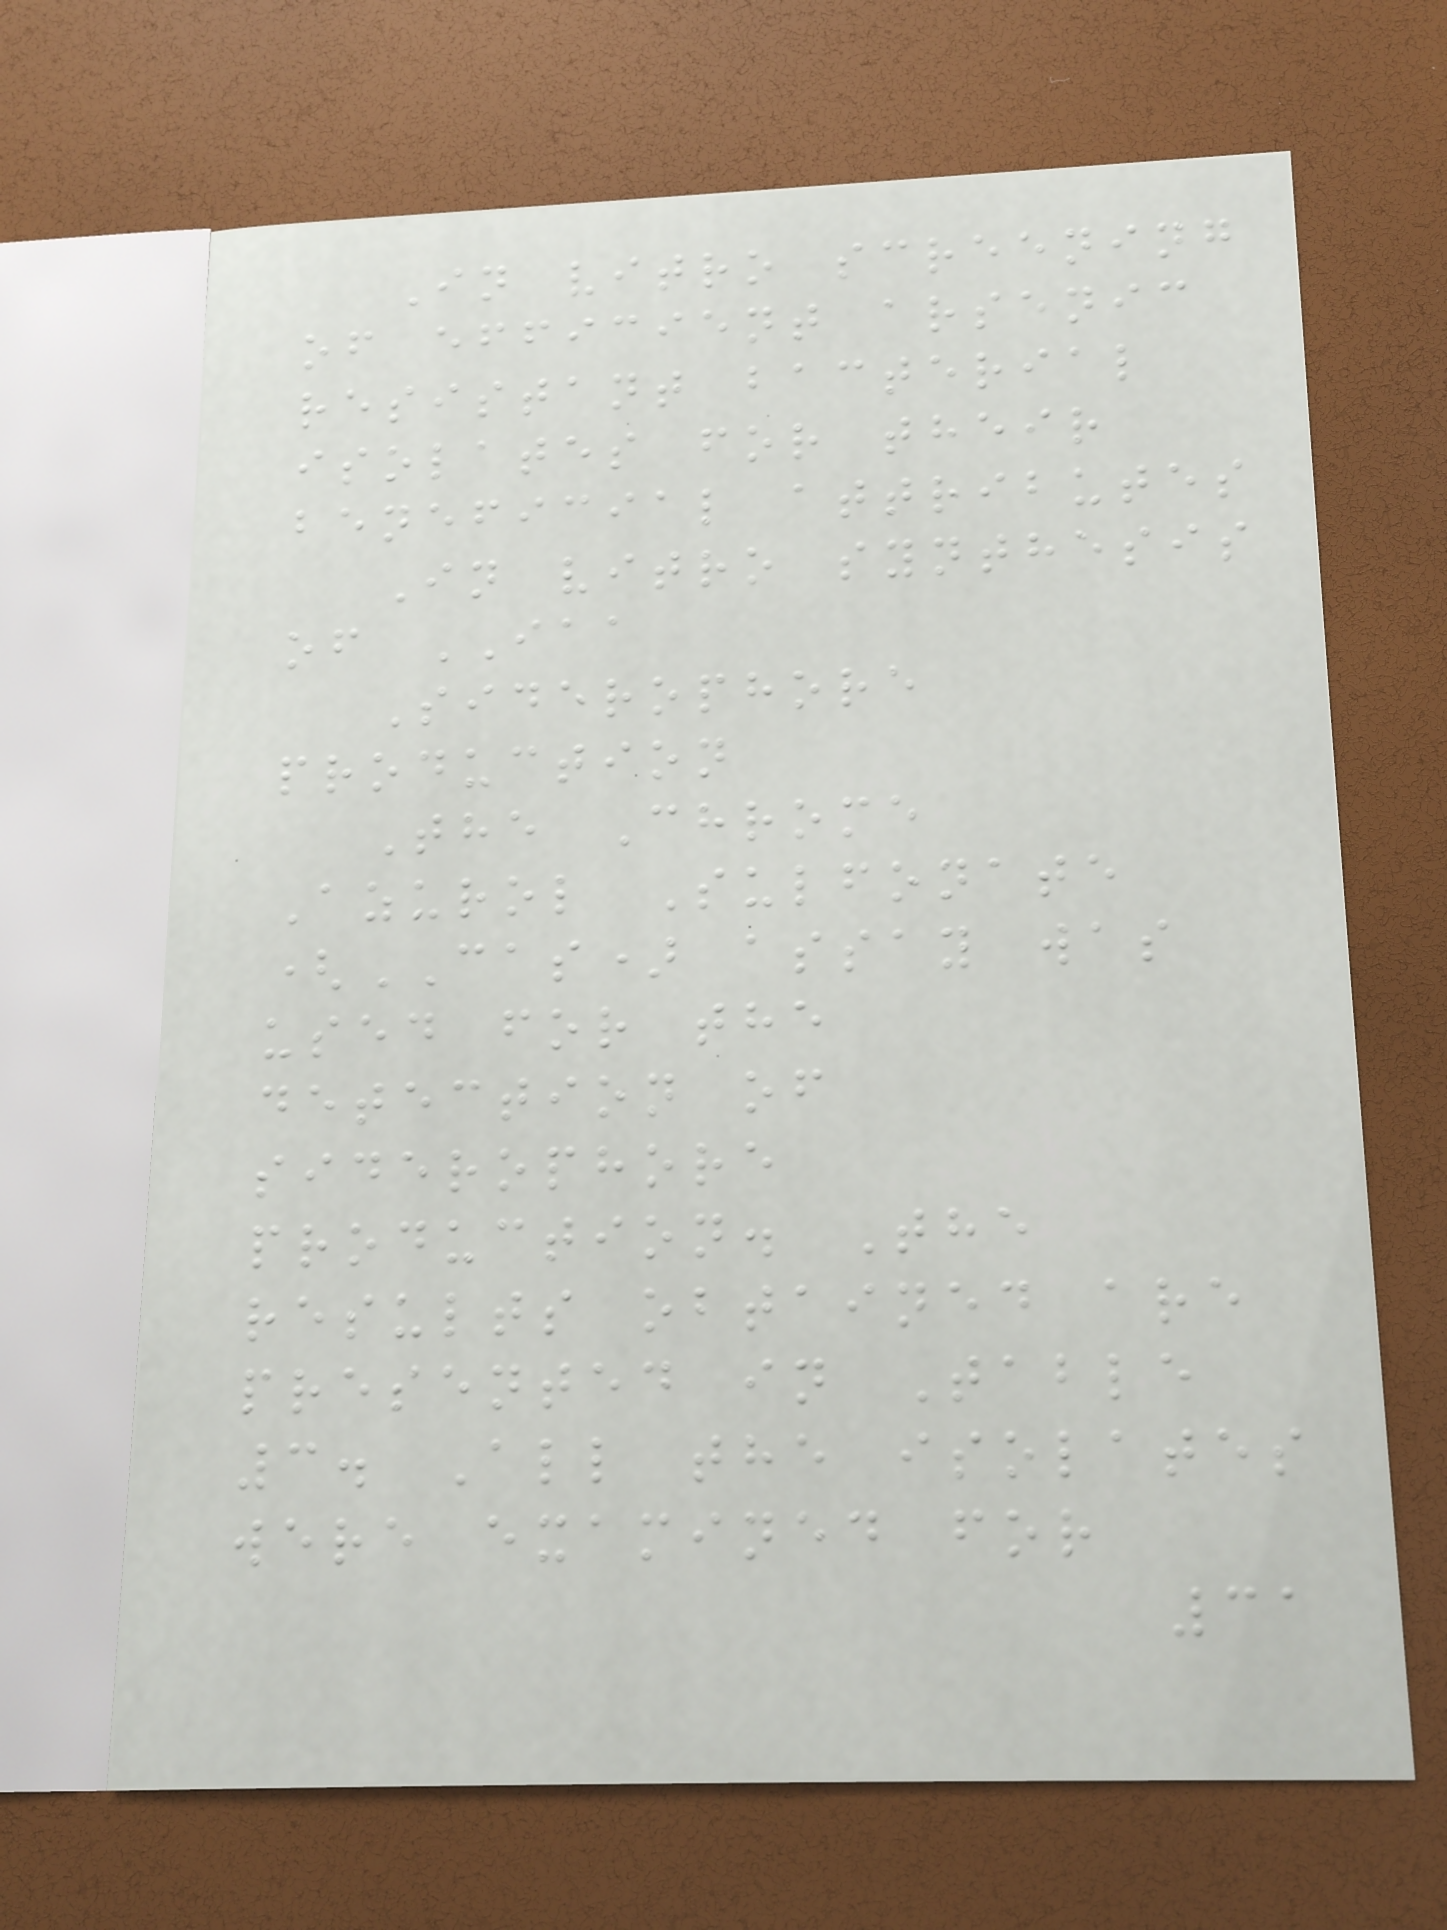In vitro screening
of efficient arsenic
resistant bacterial
isolates for their
beneficial attributes
In vitro synthesis
of IAA
Siderophore
production
The Chrome
Azurol Sulfonate
(CAS) assay was
used for the
detection of
siderophore
production. The
results obtained are
presented in Table
3. All the isolates
were examined for
31
